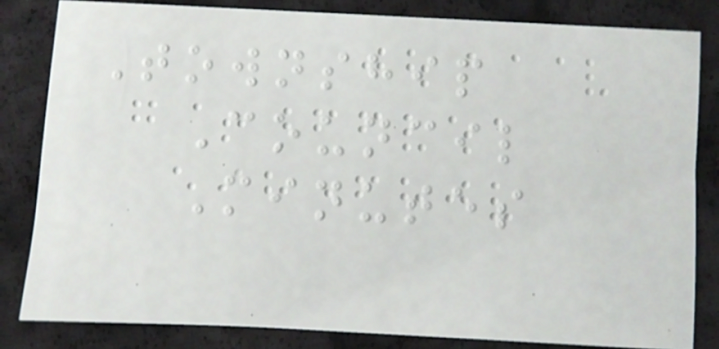Township
Council
Minutes
